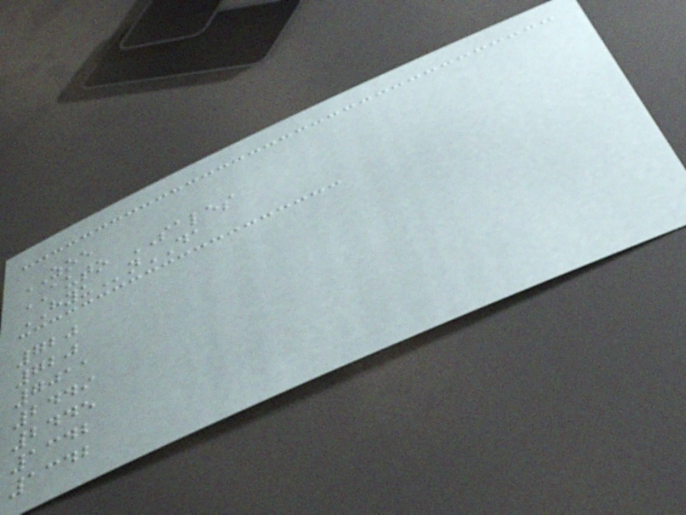ZOE
AUTO SALES
HYUnDA
720
720
7011
2449
2445
1342
1342
